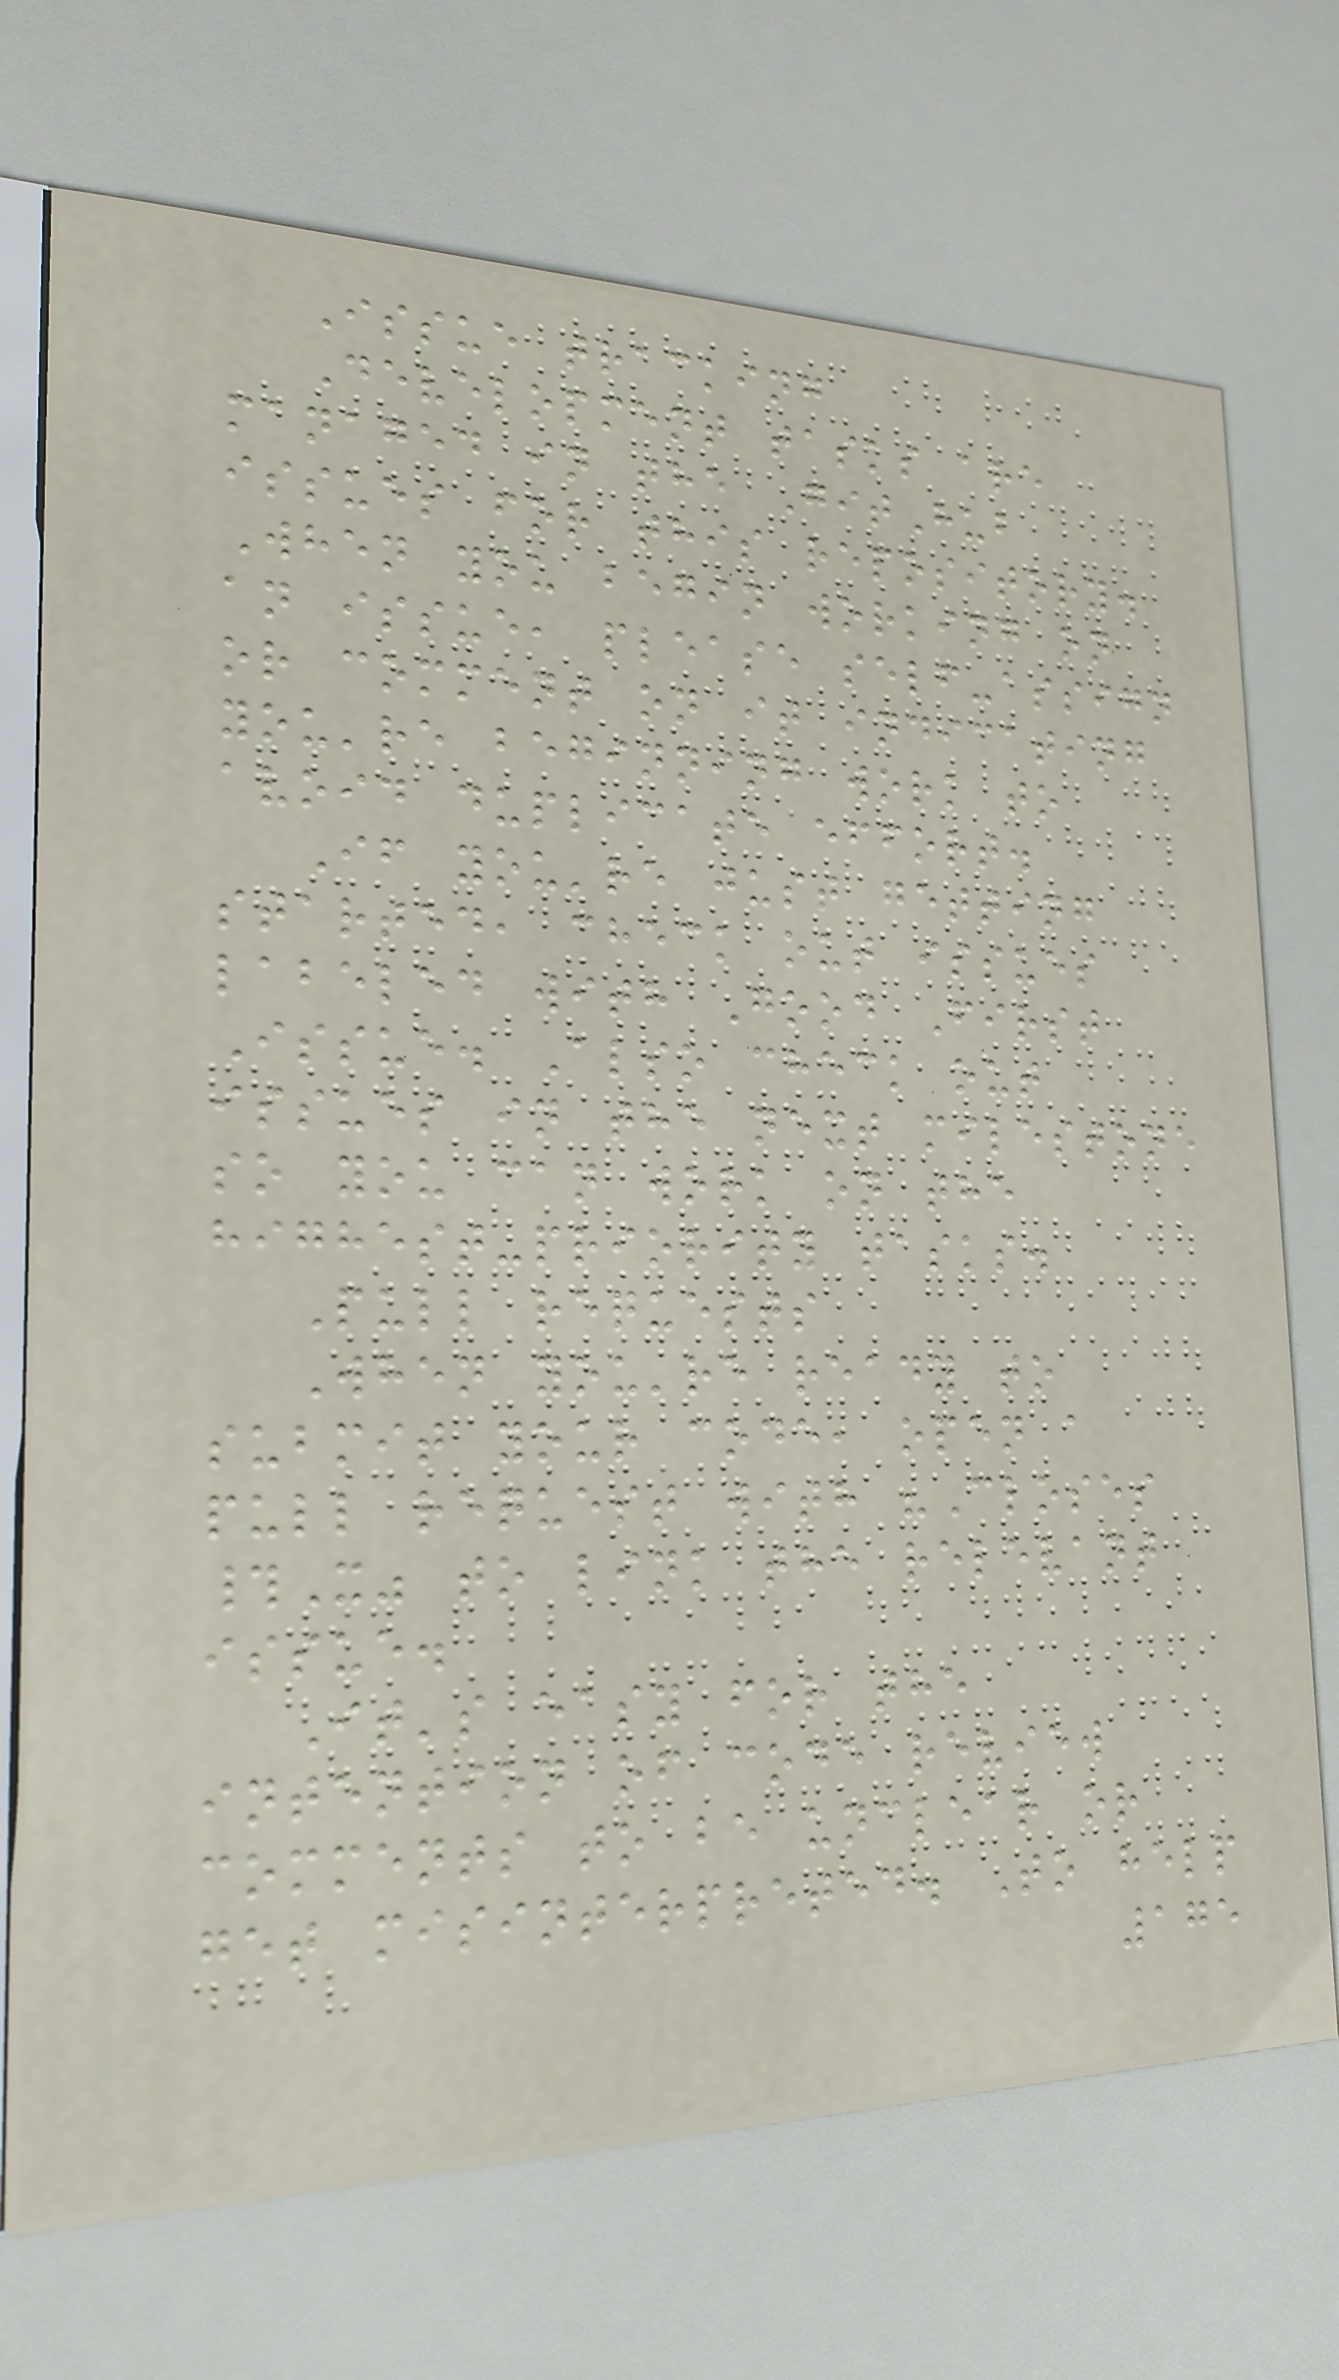Issue tracking
Development tasks are
managed in the GitHub
issues for this repository.
When you begin working on
an issue, please self-assign
or comment on it indicating
you're beginning work to
avoid duplicate effort.
If you're just getting
started, check out issues
labeled with Good First
Issue. Also check out
issues in the next milestone
so you can work on the
highest-priority tasks.
Pull requests
When you're ready to
submit your code, open a
pull request with "Closes
#X" to link the relevant
issue.
It's easy for the
intention of code review
comments to be unclear or
get misinterpreted. To help
175
